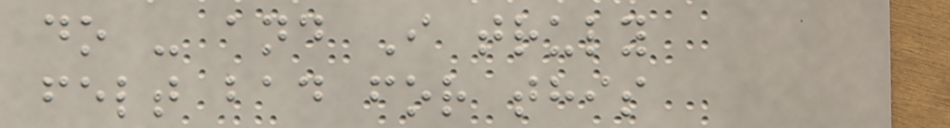do - and I truly
felt bad for this
